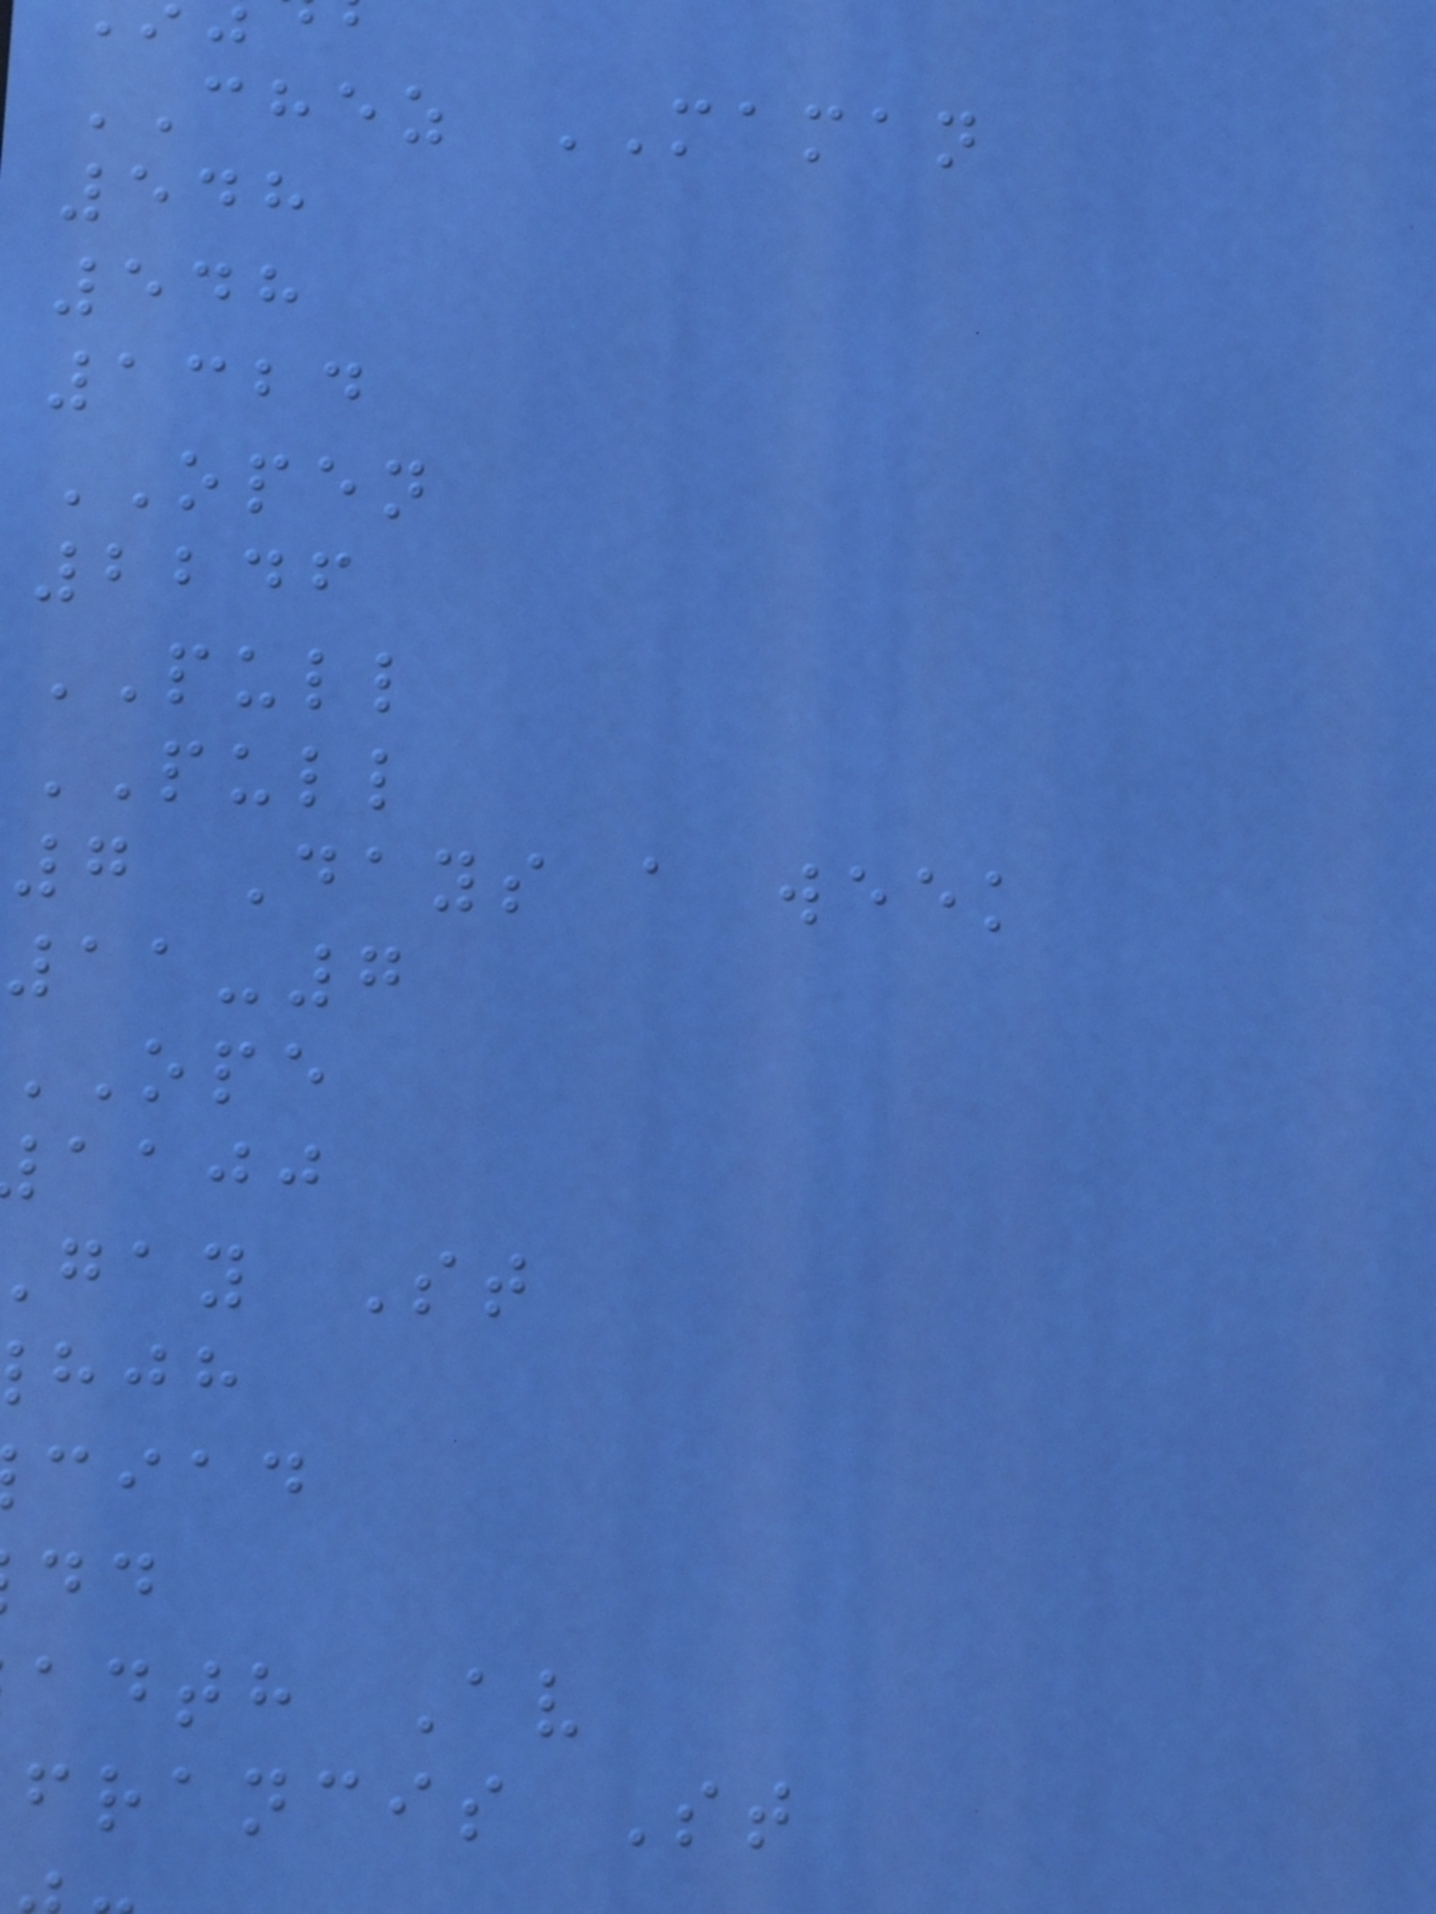CHEZ MAMAN
548
548
1324
OPEN
2246
PULL
PULL
7 Days a week
11-7
aajj
gay St
ciad
adth Av
francis St
